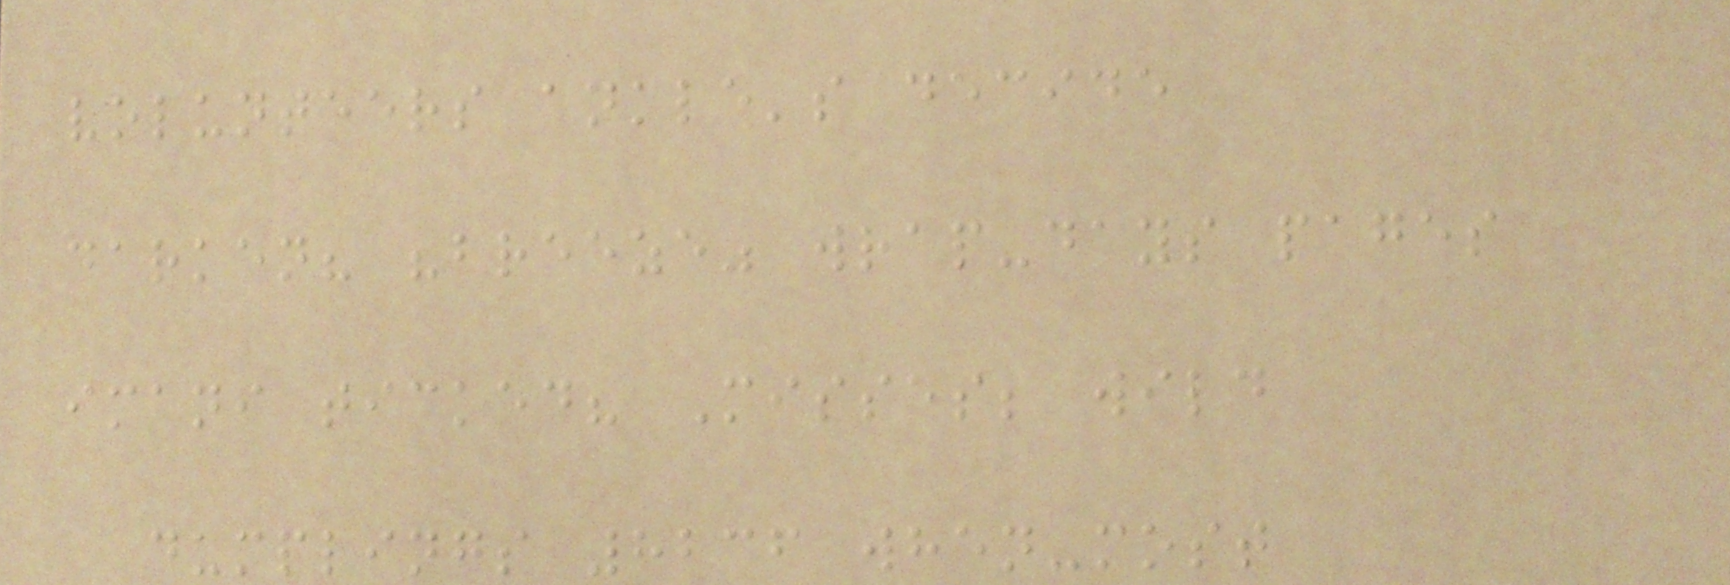volunteers ankle's decide
darken? "breeze" wrap-days pages
imani ticked? Misses; wild
dumplings 8236 when-most
